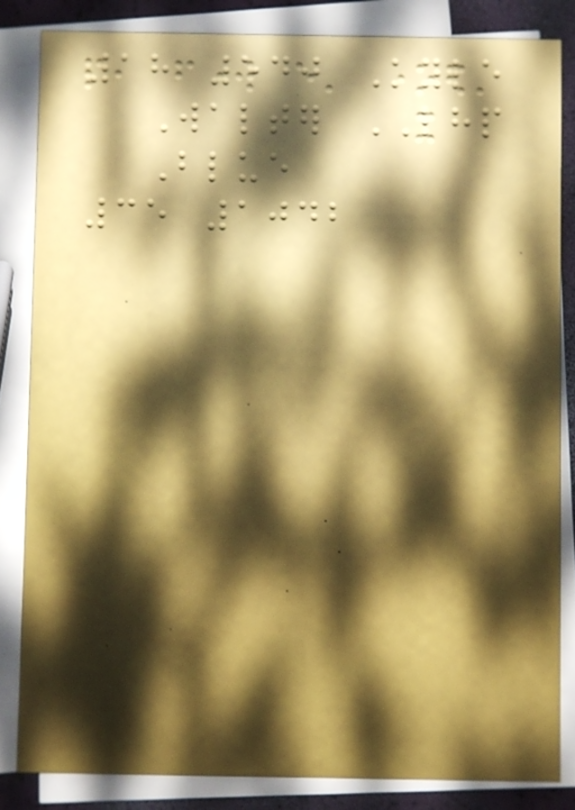18 540 Kyle
Walter LHP
Blue
35 1042
